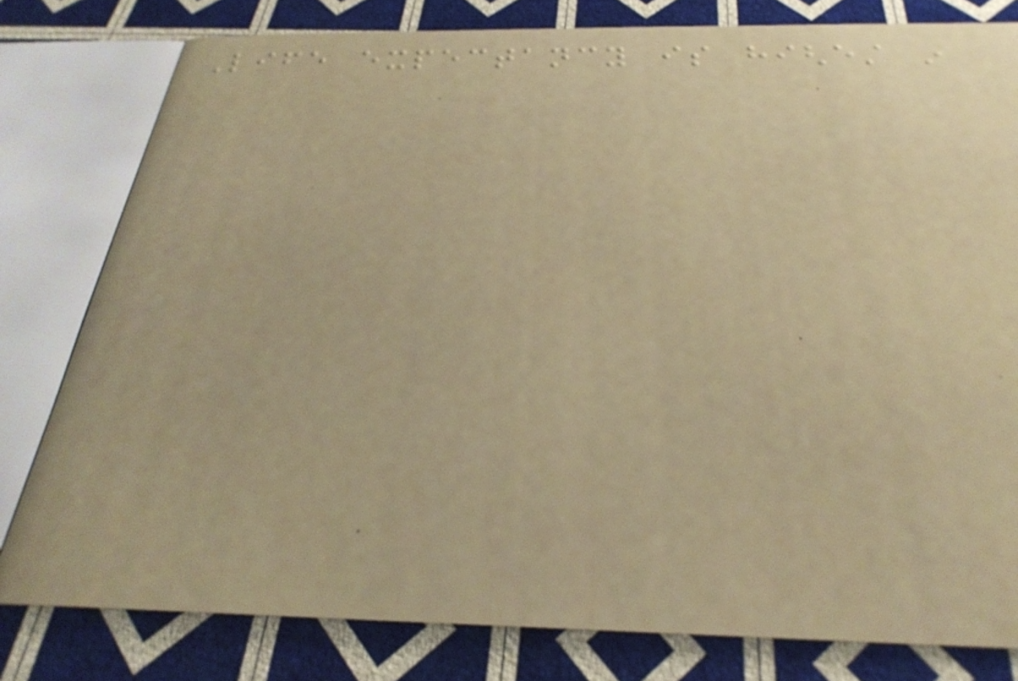Life expectancy is highest in
